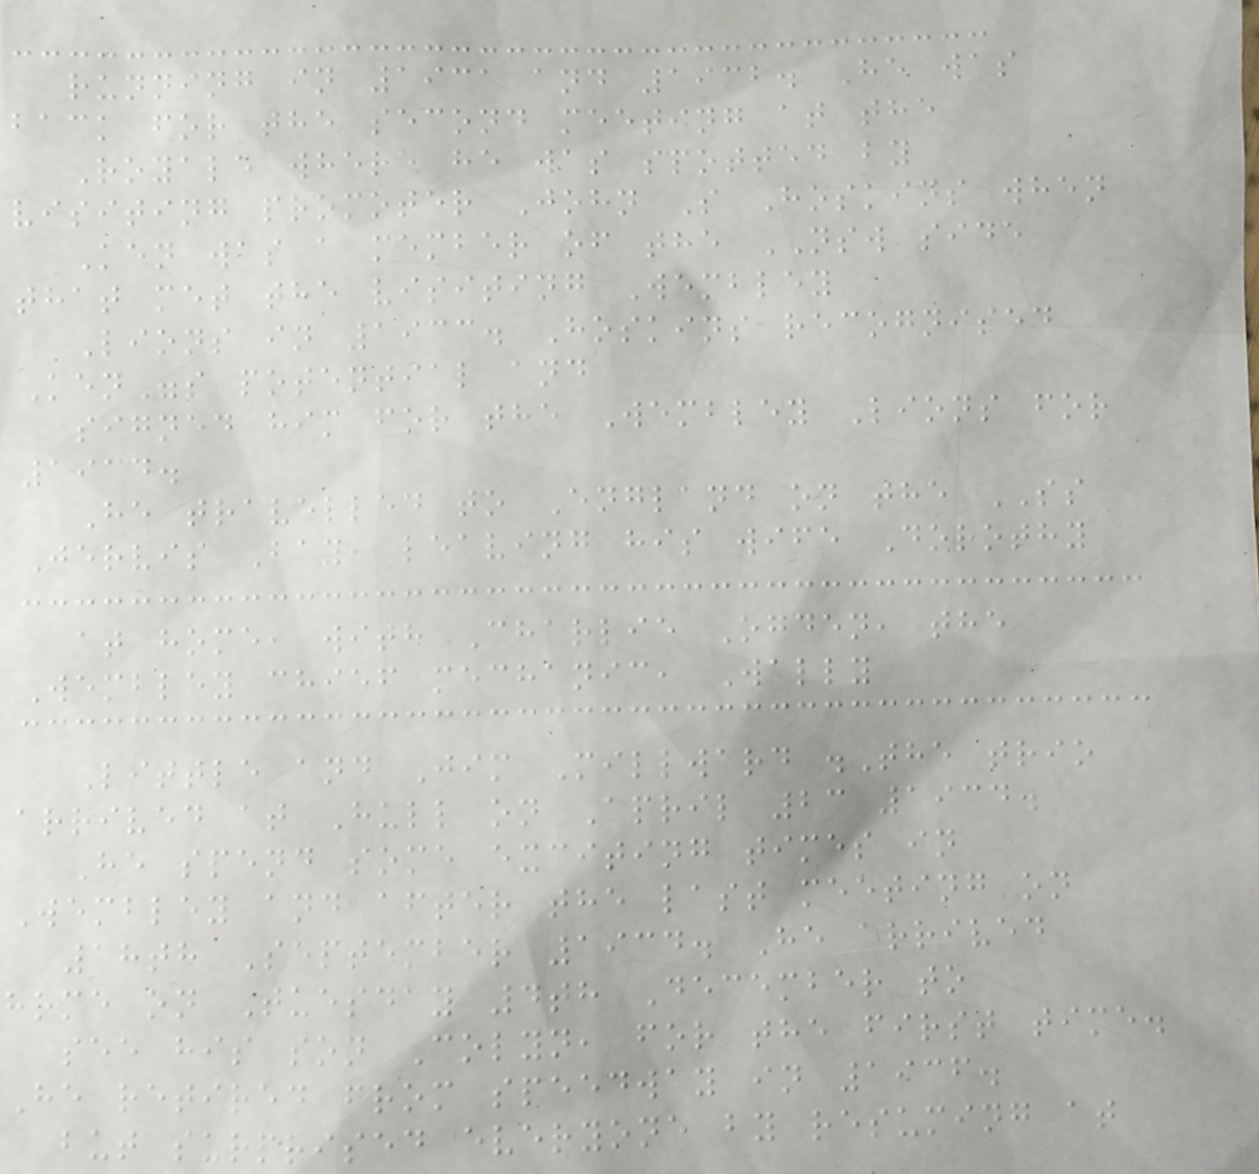running in 1931 and 1932. He was
back for the second meeting at the
Royale where he was spotted by
visiting promoter John S Hoskins when
Ken was a member of the NSW side
that met the visiting Wembley
Lions in 1933. Hoskins recognised
Ken"s potential and
signed him for the Wembley Lions for
1934.
He travelled to England on the SS
Jervis Bay, leaving his wife Dorothy
at home, with Charlie Ogden, the
Wembley chief mechanic, Wally
Little and Jim Millward .The trio
arrived at Hull on April 23 1934.
He spend some exciting times in
Wembley and after the last meeting on
18th September 1934. He arrived
home on Tuesday 4th December to
see his son Colyn, for the first time.
He retired from speedway in 1936.
but surprised everyone by resuming at
